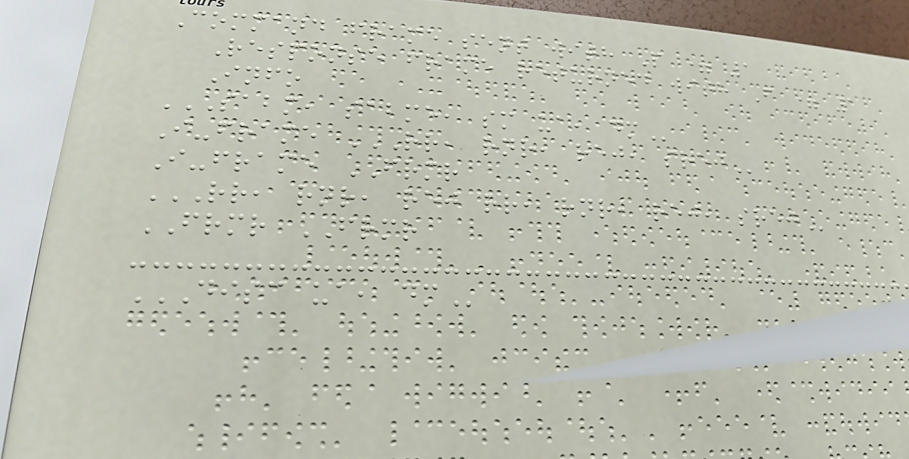Command frame sent with P = 1
Response frame returned with F = 1
Info
SABM, SABME, SM UA, DM
I-frame RR, RNR, REJ, SREJ
I-frame FRMR
RR, RNR, REJ RR, RNR, REJ, SREJ
FRMR FRMR
DISC UA, DM
